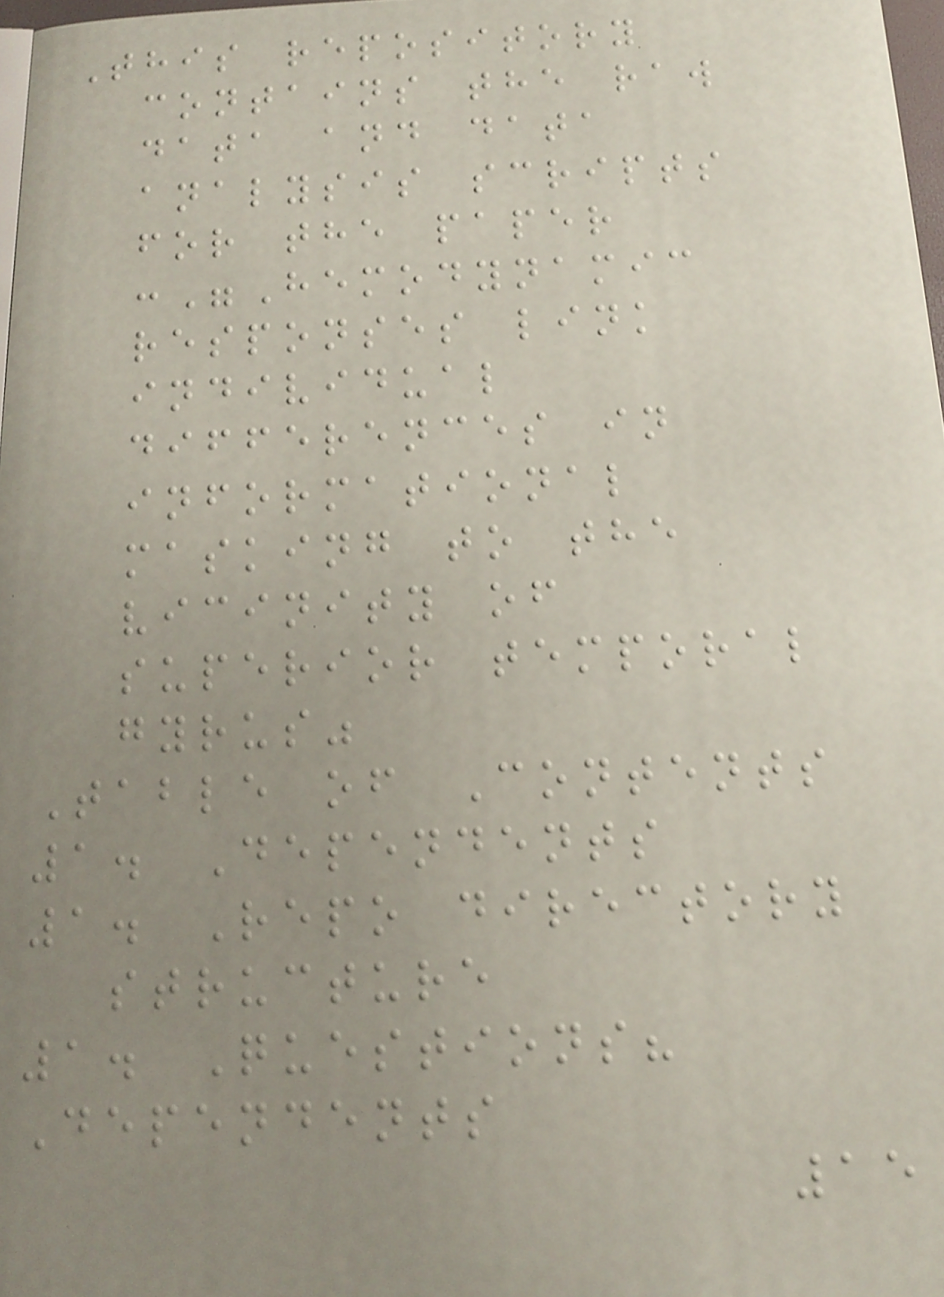This repository
contains the raw
data and data
analysis scripts
for the paper
:"Hemodynamic
responses link
individual
differences in
informational
masking to the
vicinity of
superior temporal
gyrus"
Table of Contents
1. Dependents
1. Repo directory
structure
1. Questions?
Dependents
15
